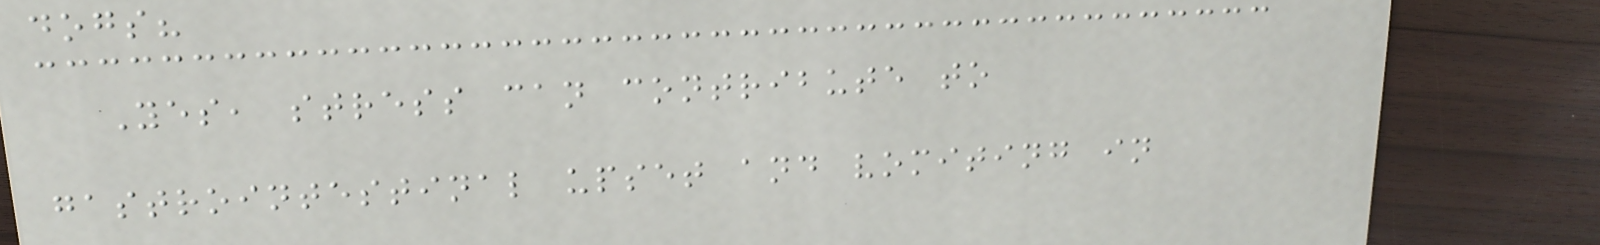dogs?
Yes, stress can contribute to
gastrointestinal upset and vomiting in
